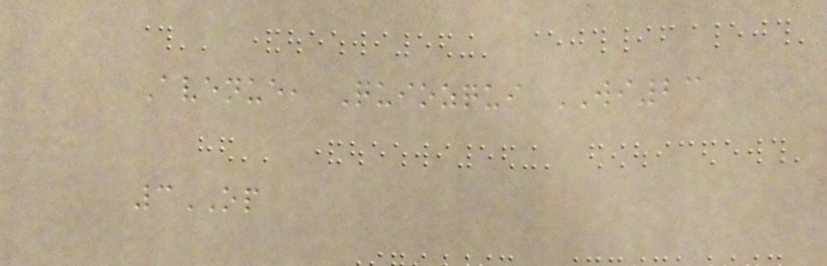Avenue, Quiozqui WI23
3OP
